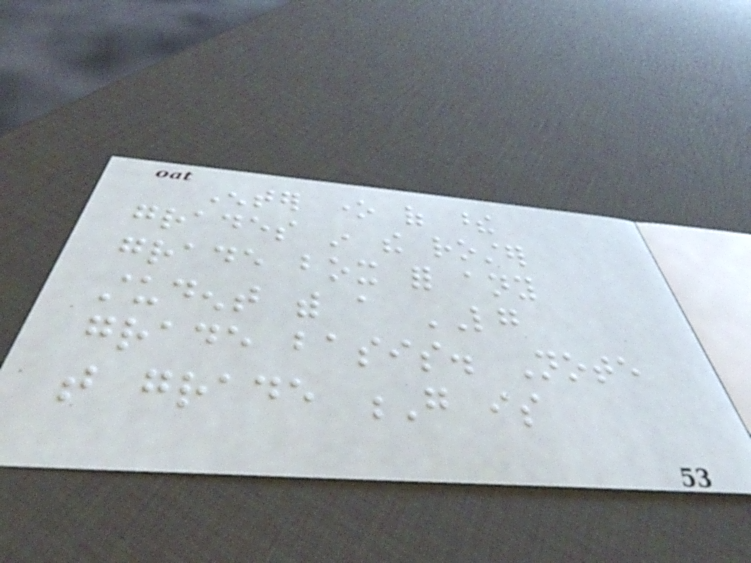Enter one of these
grades in the roster
grade box for any
student with a LG
grade basis. Note
that grade G is
